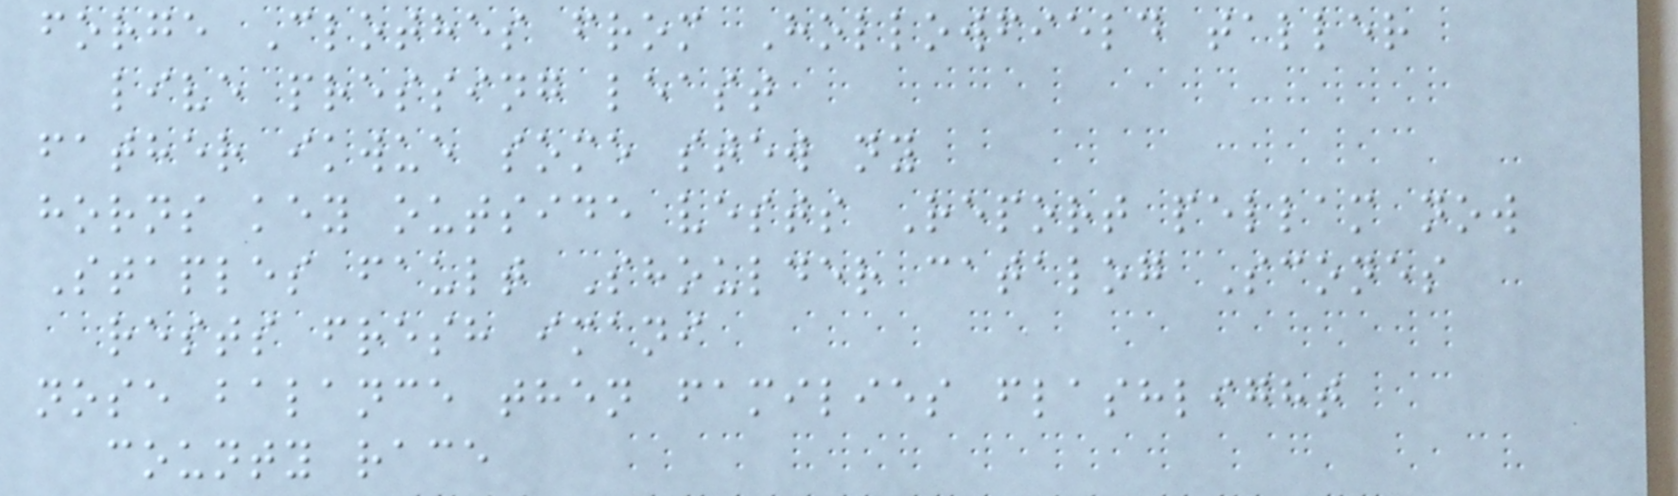forge Clothes from Hollowfield taller
live pressing least
father ikwue some stew ny
horns key outside vests Report pellam now
Staples fault Shoulder catalog Scones
rests fresh imani
nose balance then families flashlight
county race
